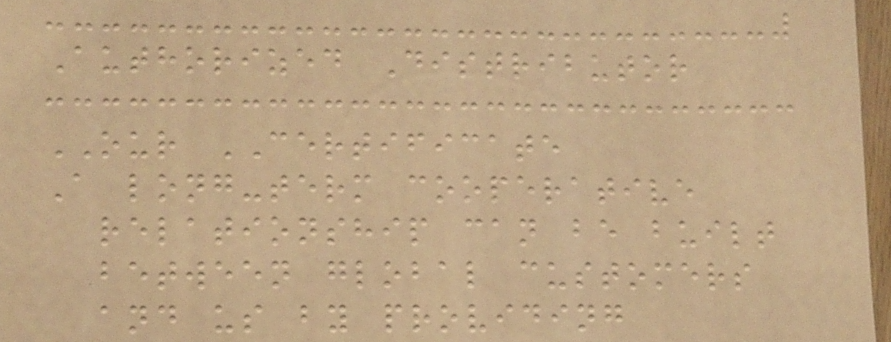Authorized Distributor
OUR CERTIFICATE
A long-term cooperative
relationship can be built
between global customers
and us by providing
